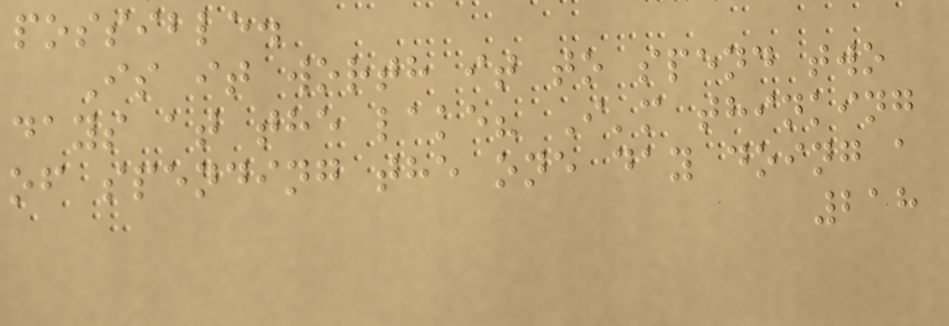possible.
Is it worth it to spend two
days at the lake? I'm thinking
of spending the one day doing a
218
